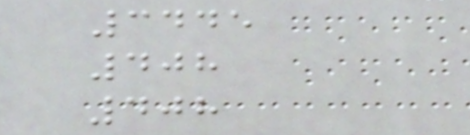3445
408
408
